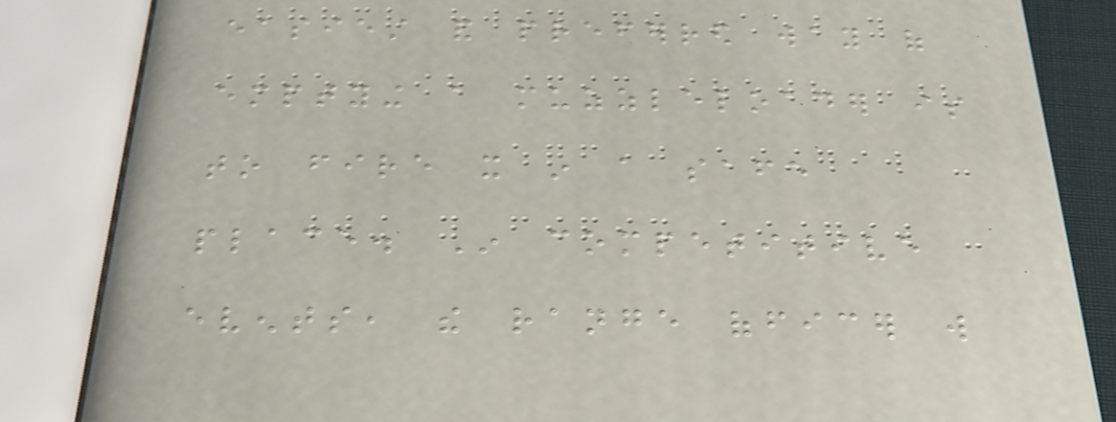easiest and preferred way of
emptying a muzzleloader is
to fire it in a safe
place. In competitive
events, the range officer will
